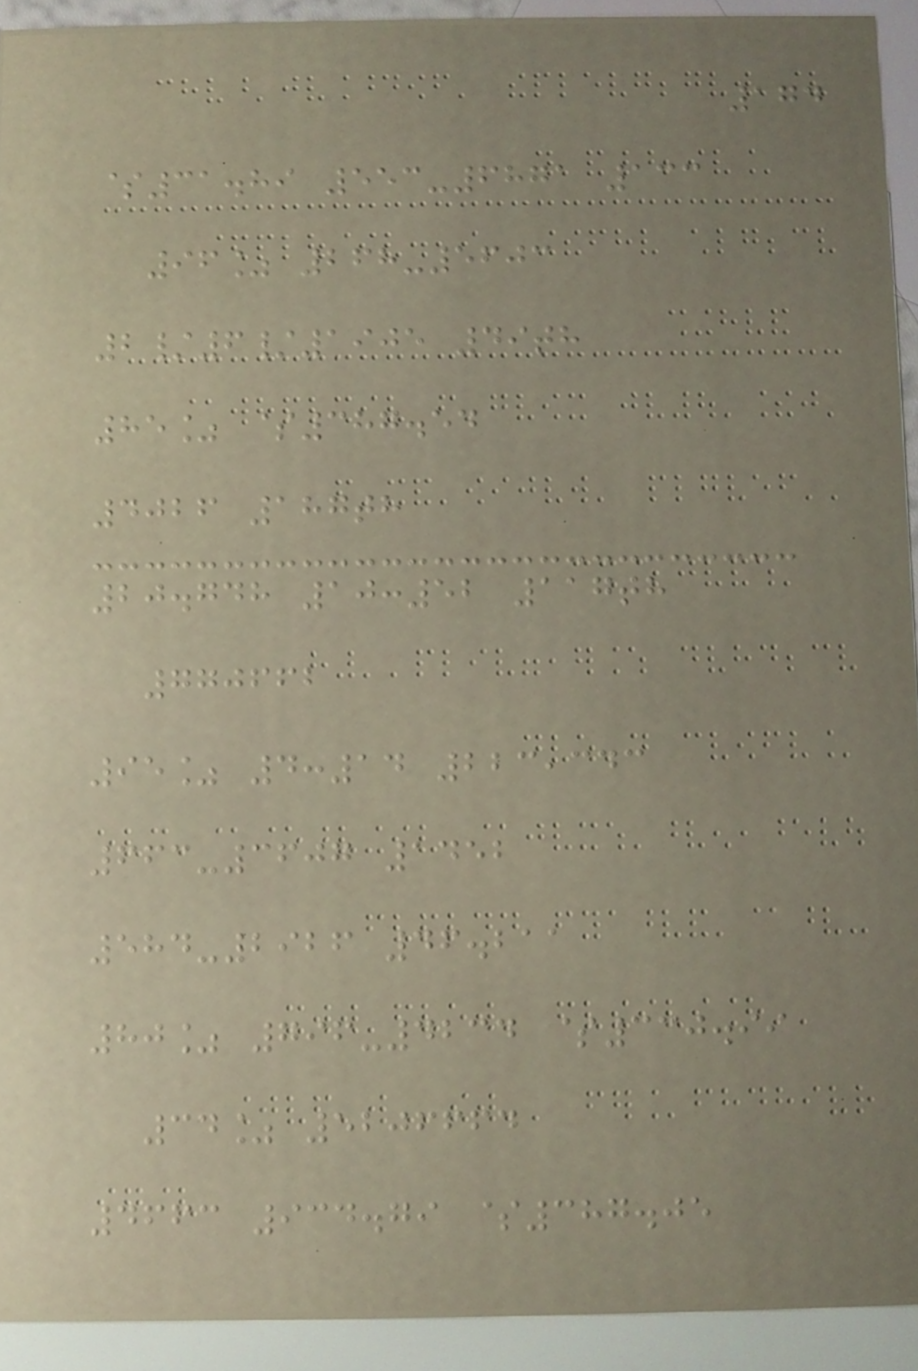174
$31.89 553-6871 133
96% 268-5603
2/6/1905 49th
85% $387.54
4026 187th
20.748 10:52 117th
770662
95% 4:14 223,343
663-3607 1452
584-2926 46.211
80% 796-4234 $330.99
34% 5206664
4663 934.79 $387.05
